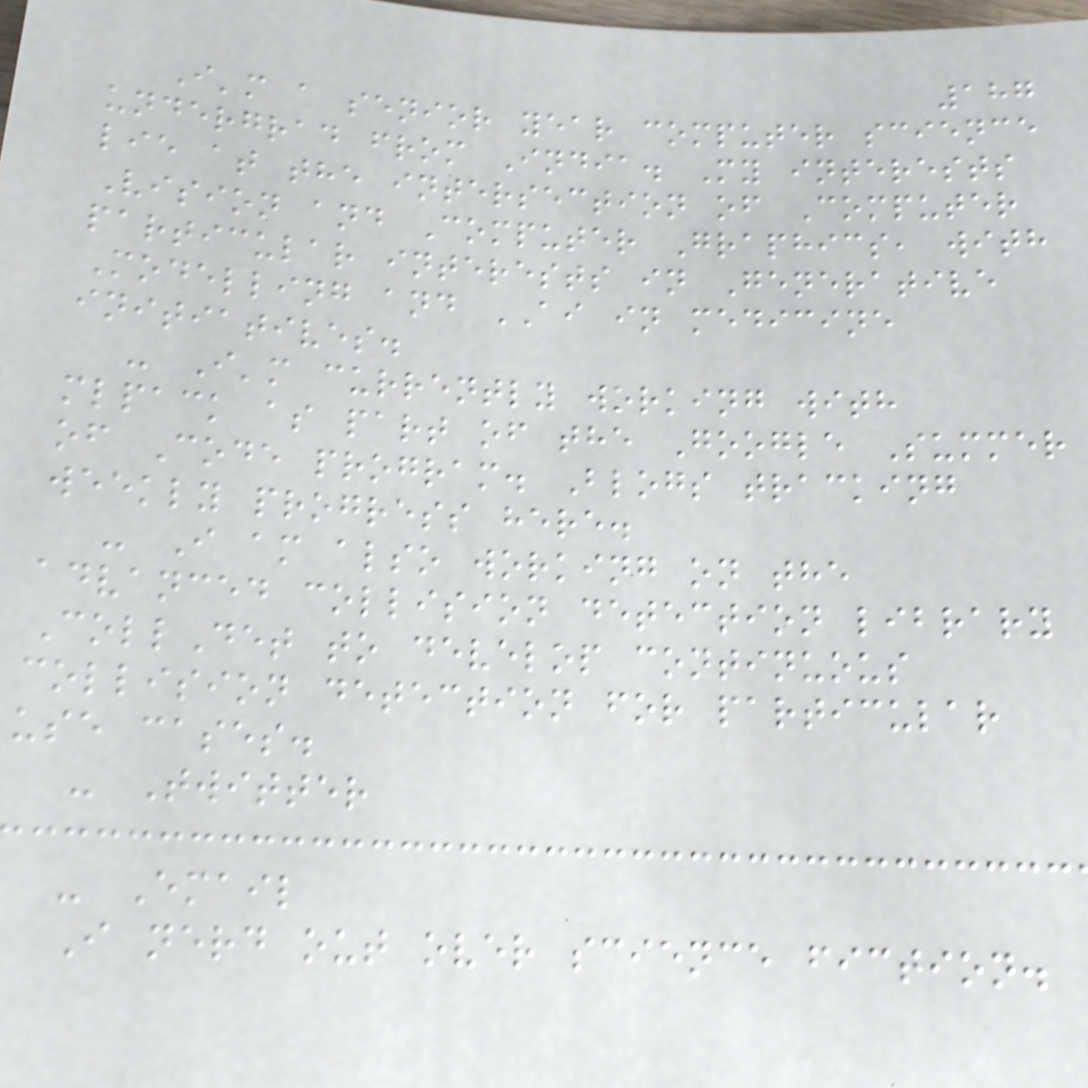187
I'm a senior year computer science
undergrad from India. My interests
lie at the intersection of Computer
Vision and Computer Graphics, with
particular interests in Generative
Modelling and AI in medicine
initiatives.
- I'm currently working with
mlpack as part of the Google Summer
of Code program. Blogs tracking
weekly progress here.
- I am also working on the
advanced collision detection library
CollDet to develop continuous
collision detection for particular
use cases.
- Twitter
- Email
I nerd out over science fiction.
